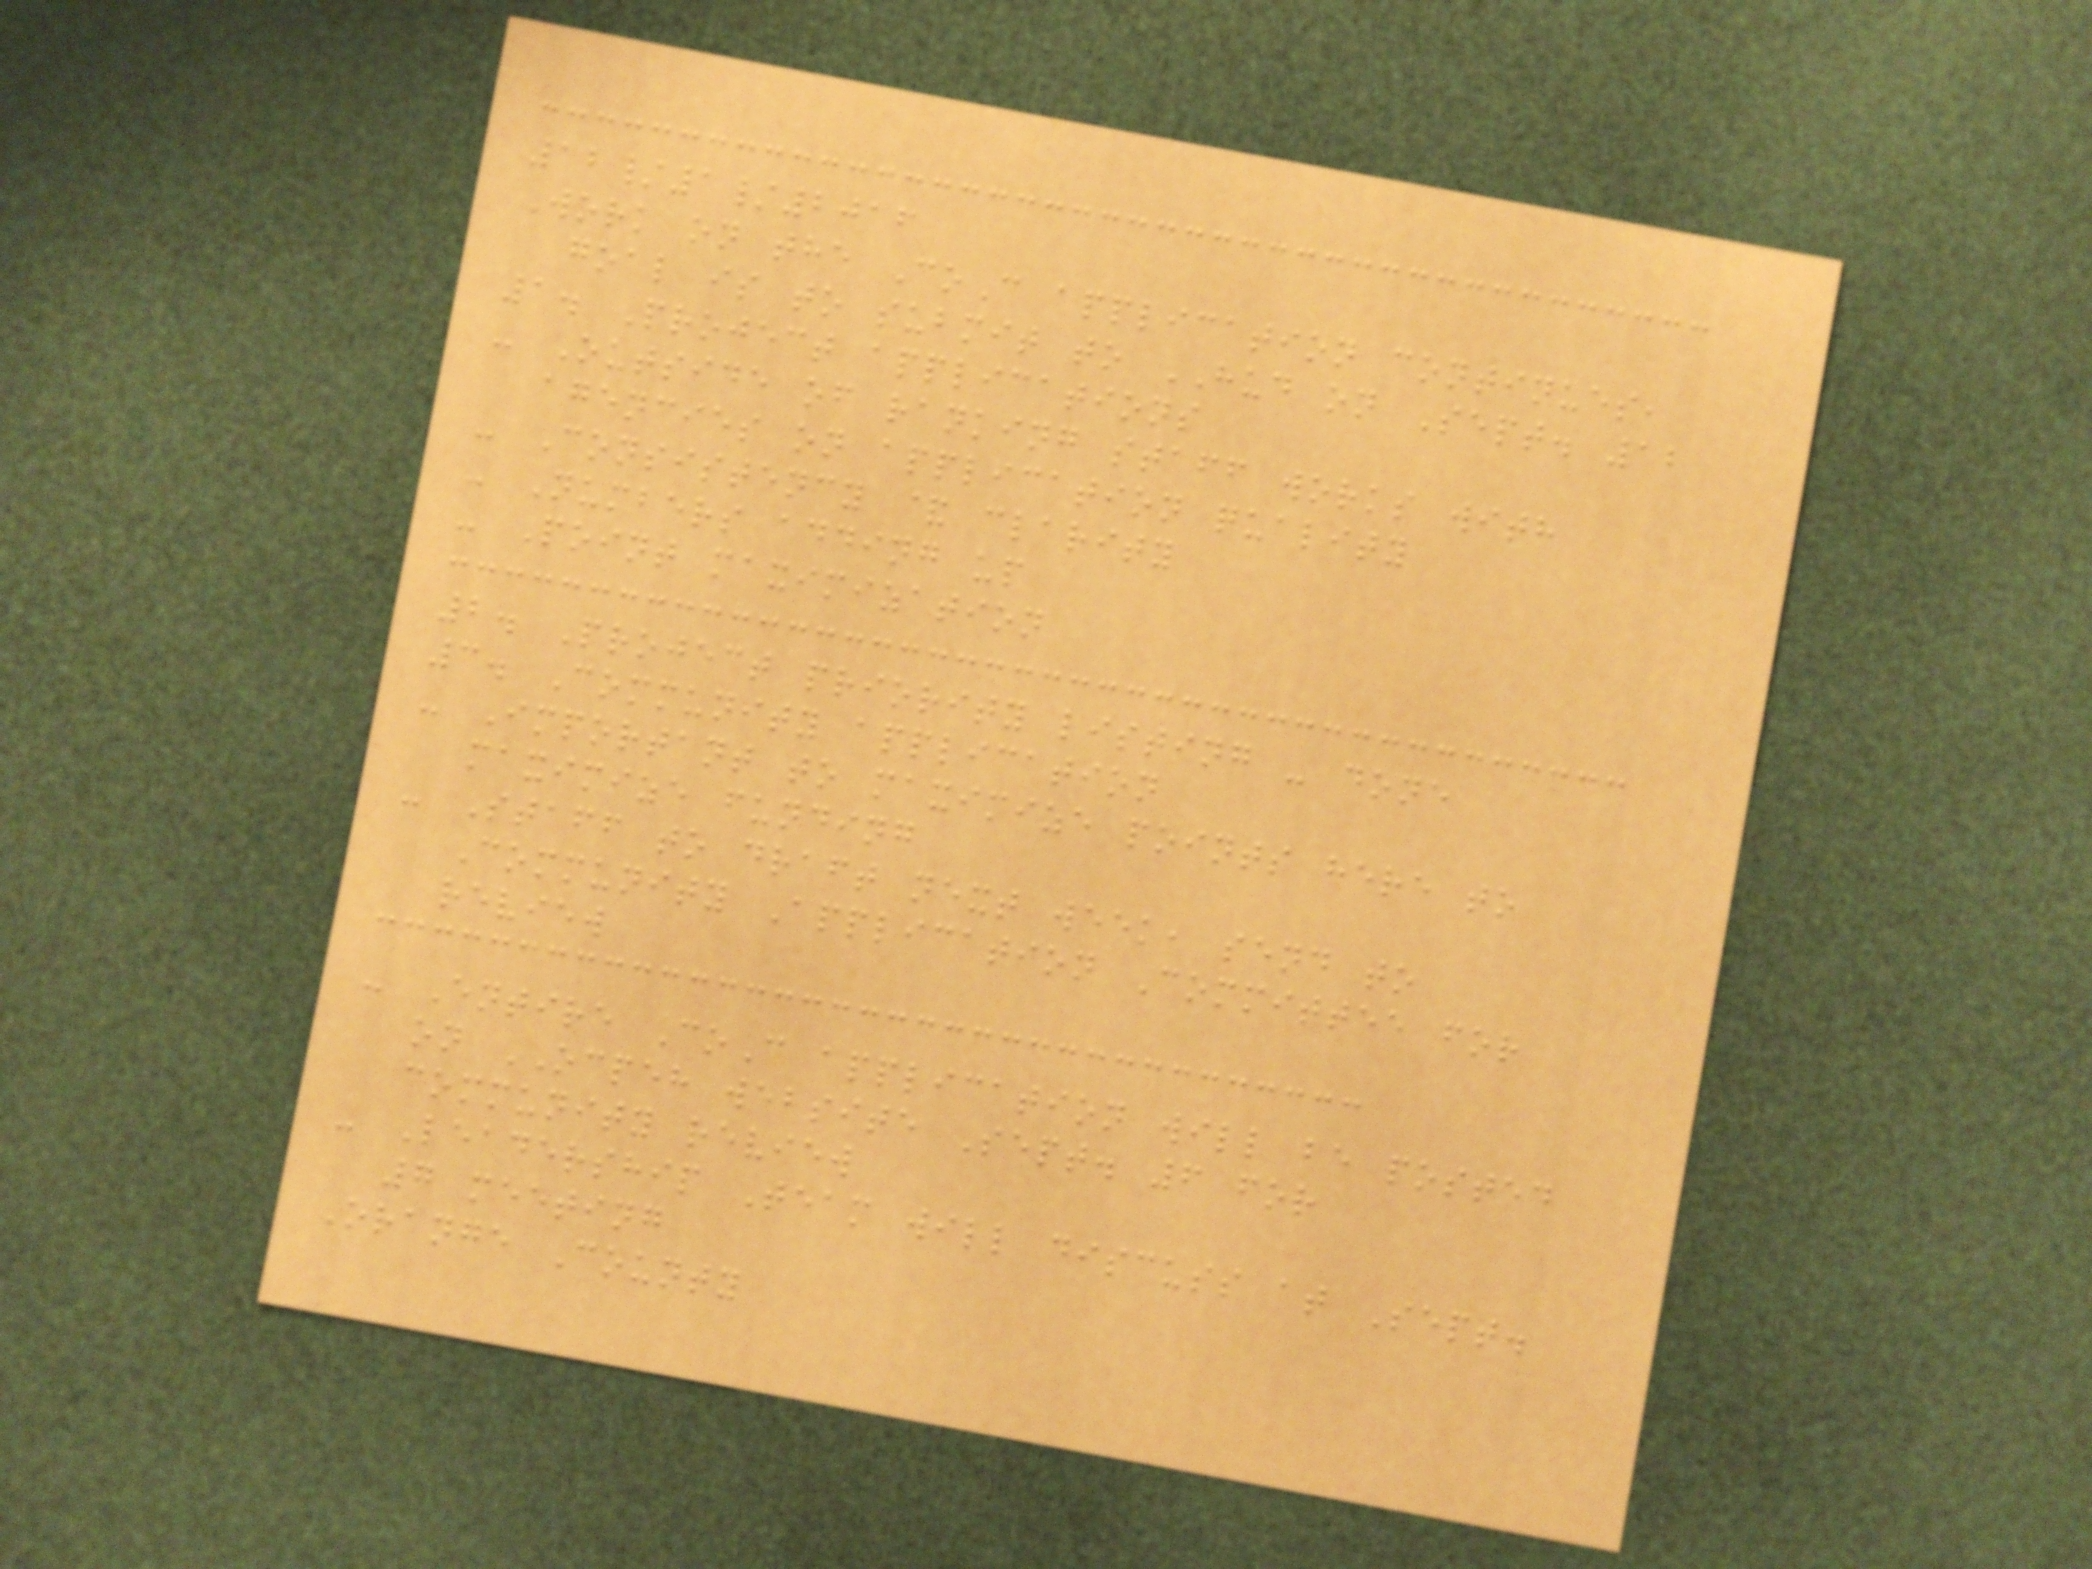12/1/2016
Work on the CoC application continues,
goal is to submit to HUD on Sept. 12
1. Project applications
- Outside of ranking staff works with
agencies on application quality
- Consistency & clarity
- Numbers adding up
- Point maximization
2. Project priority listing - done
3. Community application
- Important to maximize points here to
maximize funding
- Staff to draft next week, send to
Community Application Committee for
review
- Entire CoC application will be posted
on OCPEH website Sept. 6 for
community review
- Leadership Team will discuss at Sept.
7 meeting
Orange County
